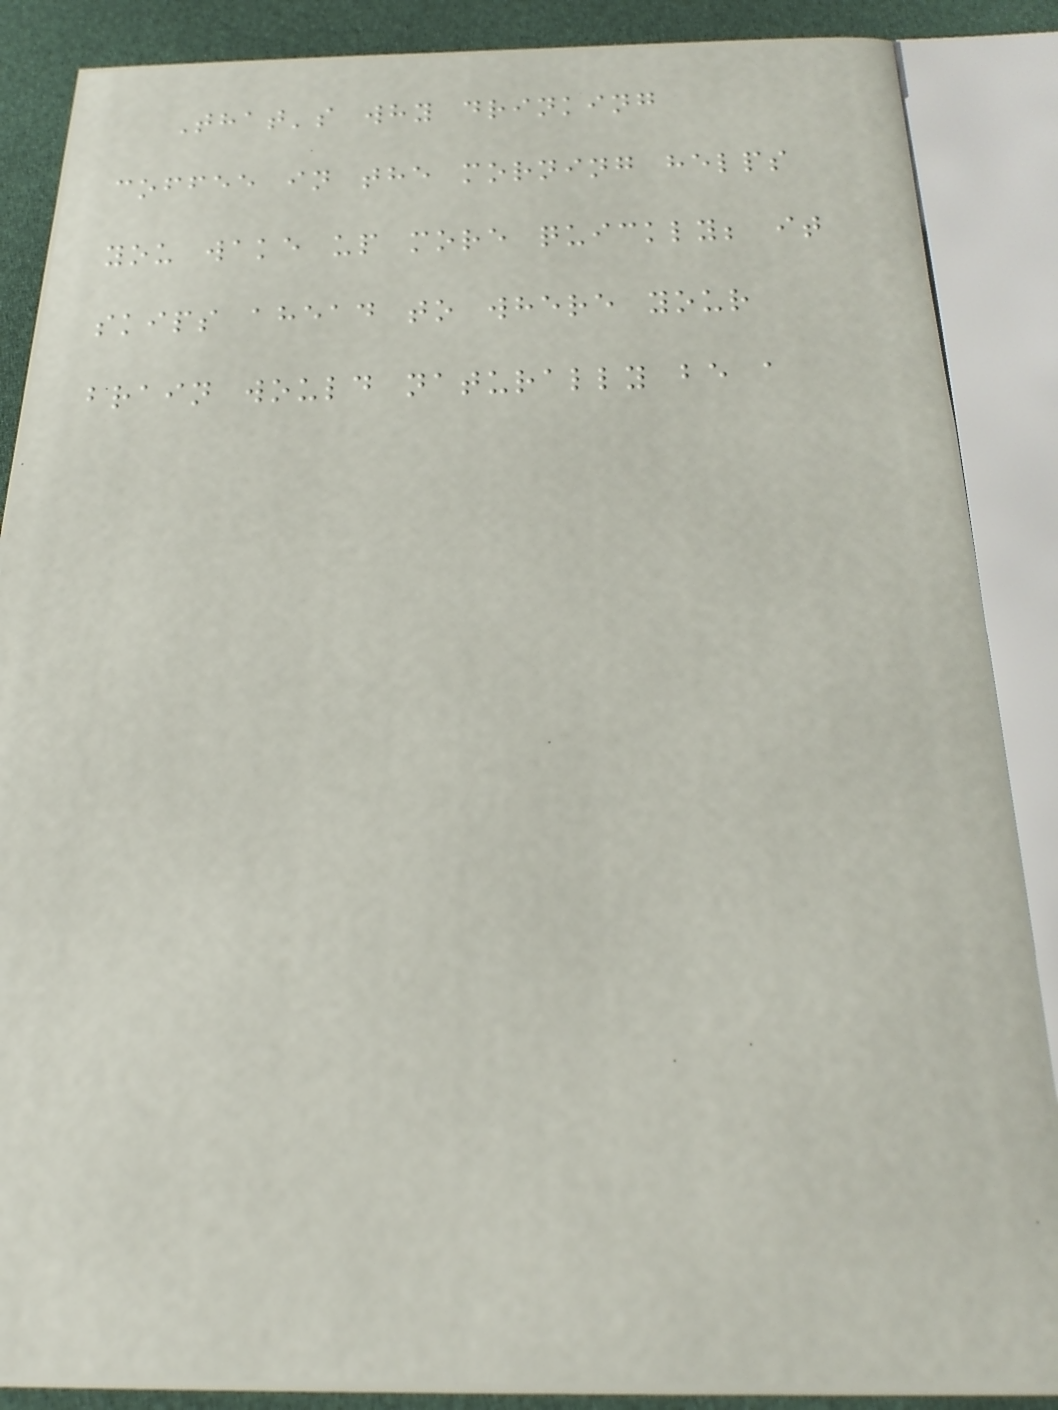That's why drinking
coffee in the morning helps
you wake up more quickly; it
skips ahead to where your
brain would naturally be a
